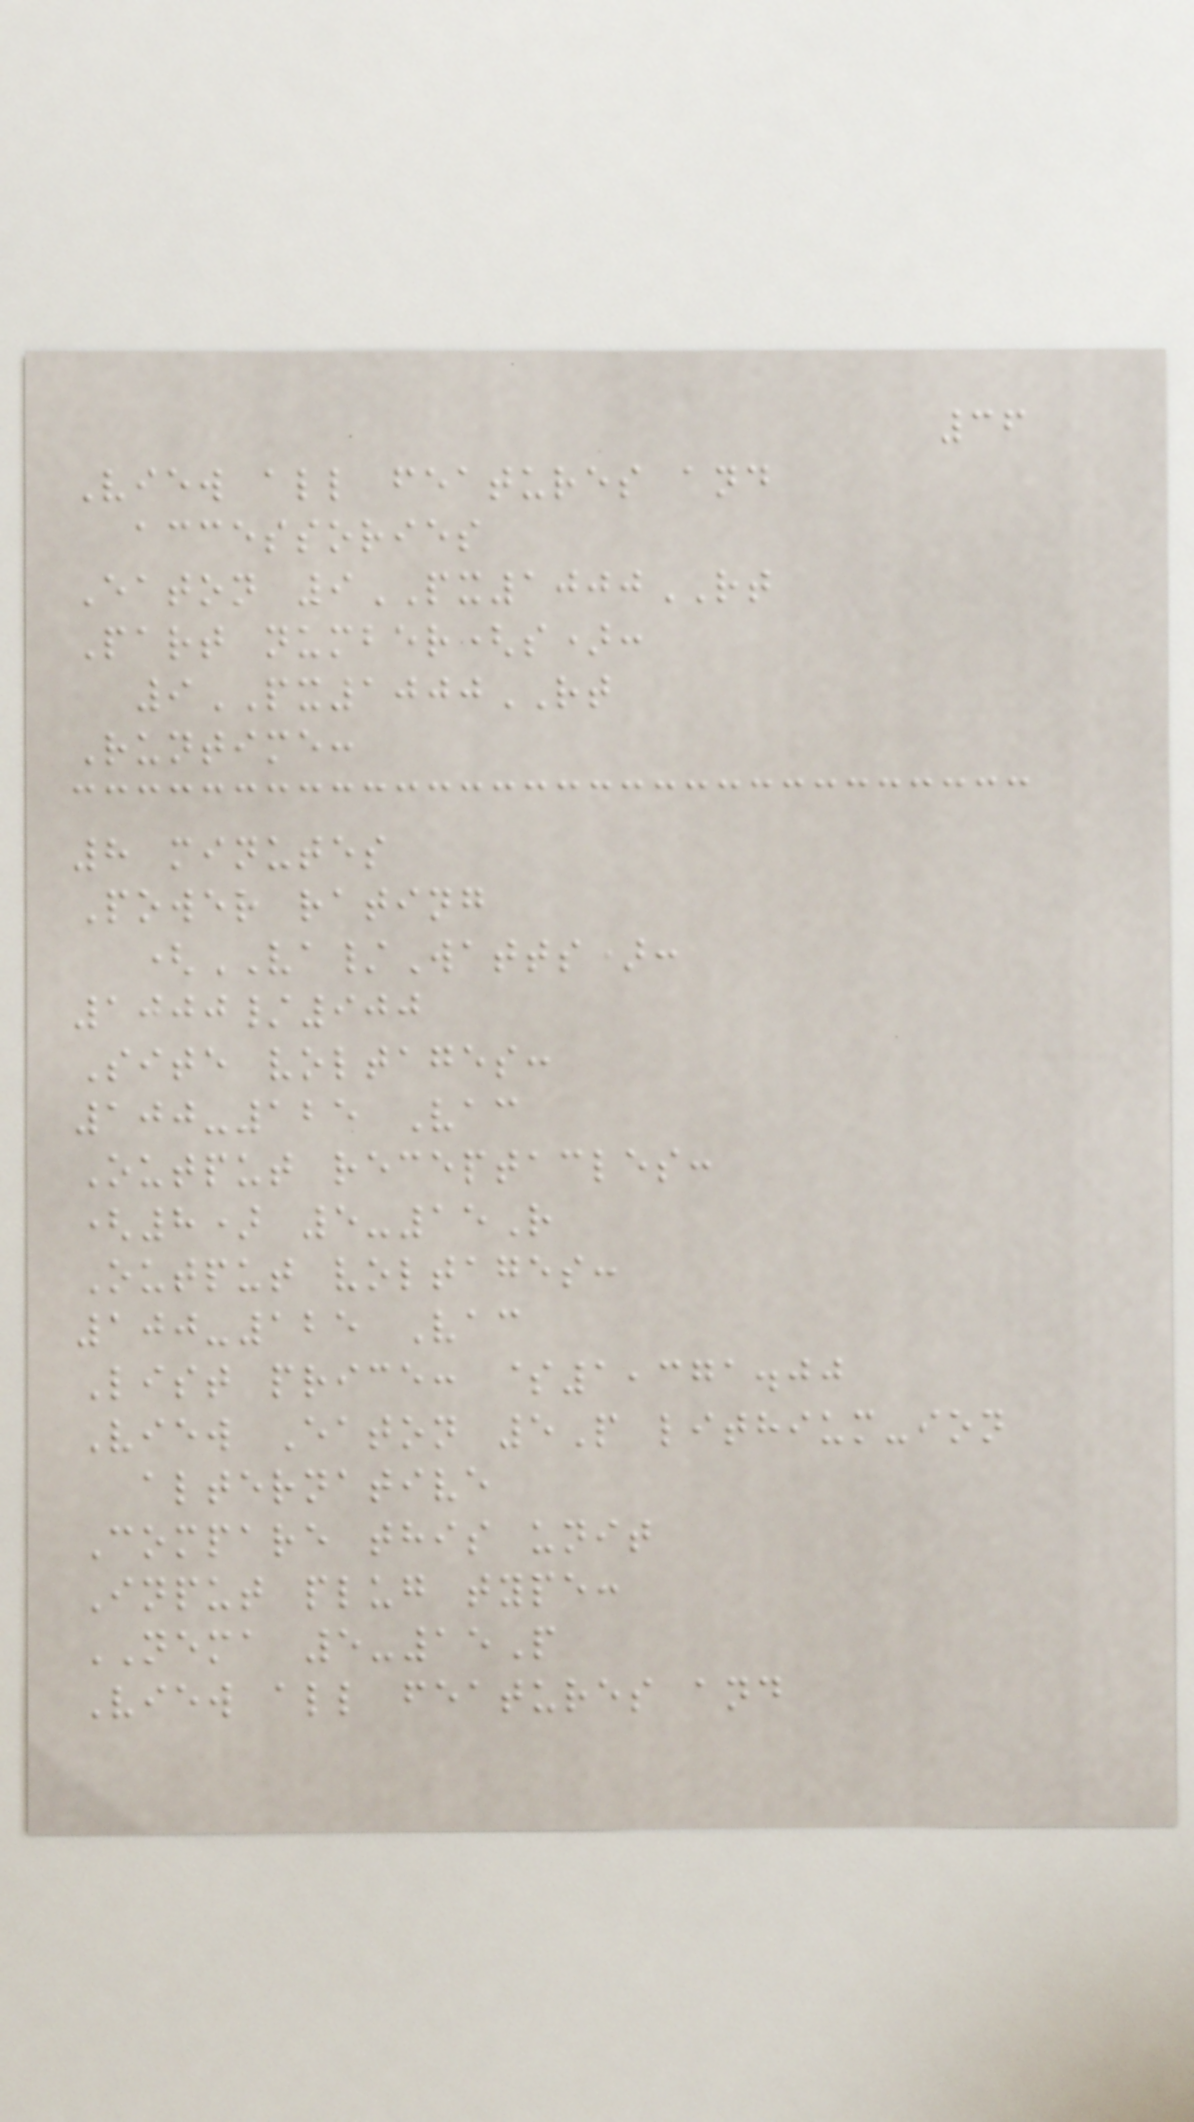36
View all features and
accessories
Eaton 9PX1000RT
Part number(s):
9PX1000RT
Runtime:
8 minutes
Power rating
(VA/Watts):
1000/900
Site voltages:
100-125 Vac
Output receptacles:
(8) 5-15R
Output voltages:
100-125 Vac
List price: $1,371.00
View Eaton 5P lithium-ion
alternative
Compare this unit
Input plug type:
NEMA 5-15P
View all features and
